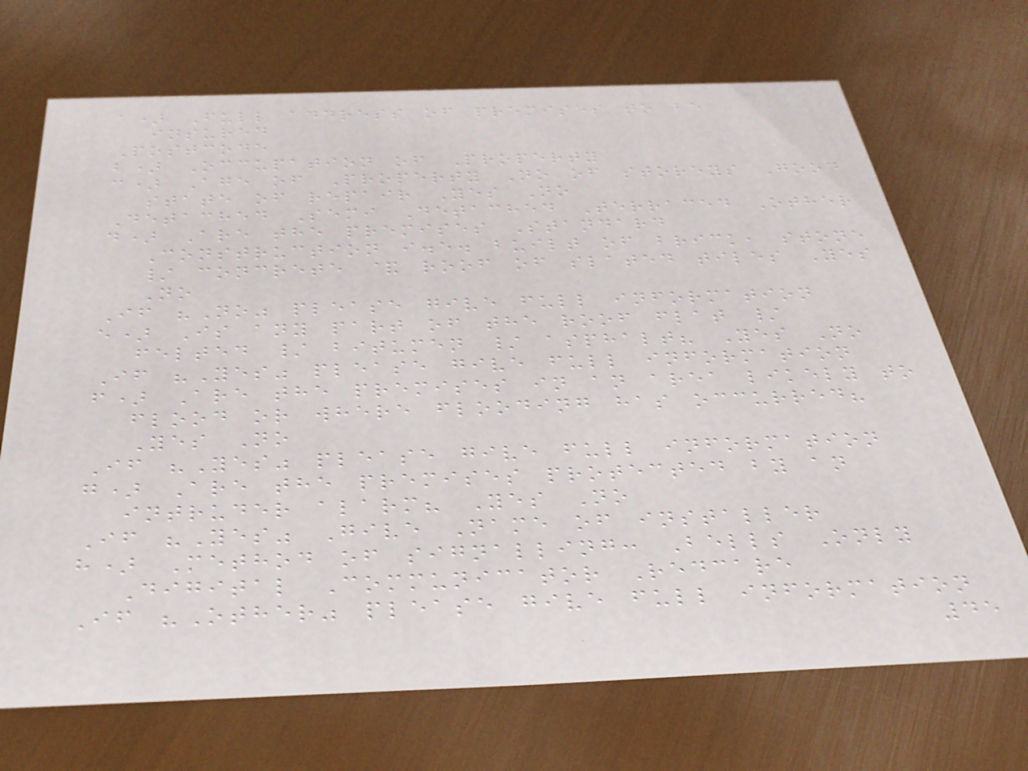a) Full address of premises to be
insured
Postcode
b) Occupation of Property
c) Age of Property No of storeys Good
state of repair Yes No
Detached Semi Detached Terraced Other
d) Are the premises Standard
Construction i.e. built of brick, stone
/ concrete & roof of slated tiles Yes
No
If "No" please give full information
e) Is any part of the roof flat /
felted / bitumen / asphalt? Yes No
If "Yes" please give full information
f) Are the premises in an area likely to
flood or where flooding has occurred?
Yes No
If "Yes" please give full information
g) Are the premises protected by an
intruder alarm? Yes No
If "Yes" Give Name of installer
h) Method of signalling: Bells Only
Digital Communicator Redcare
If "Other" please give full information
45
